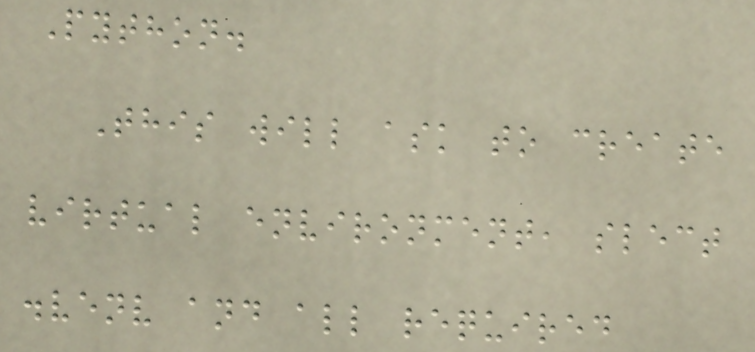Python.
This will ask to create
virtual environment, slect
.venv and all required
